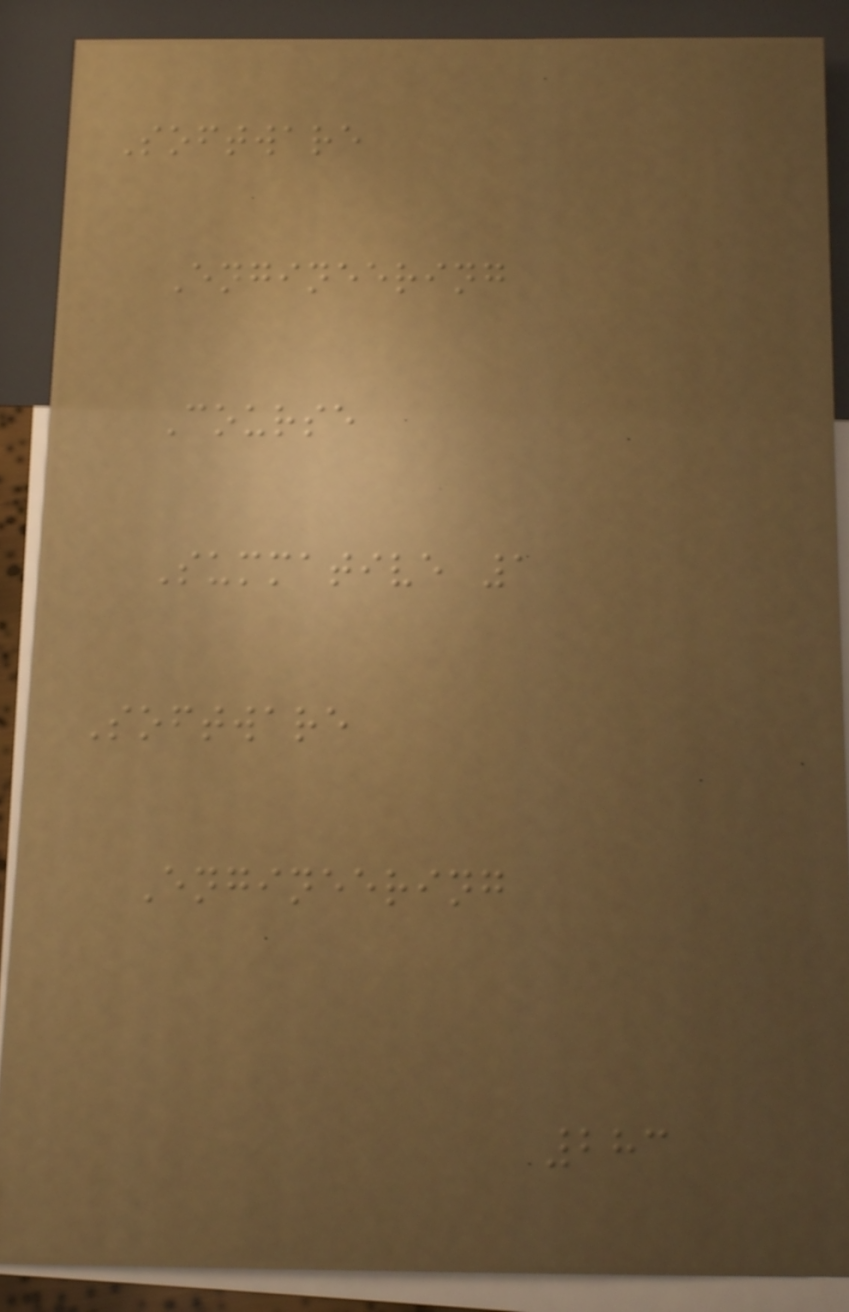Software
Engineering
Course
Summative 1
Software
Engineering
283
